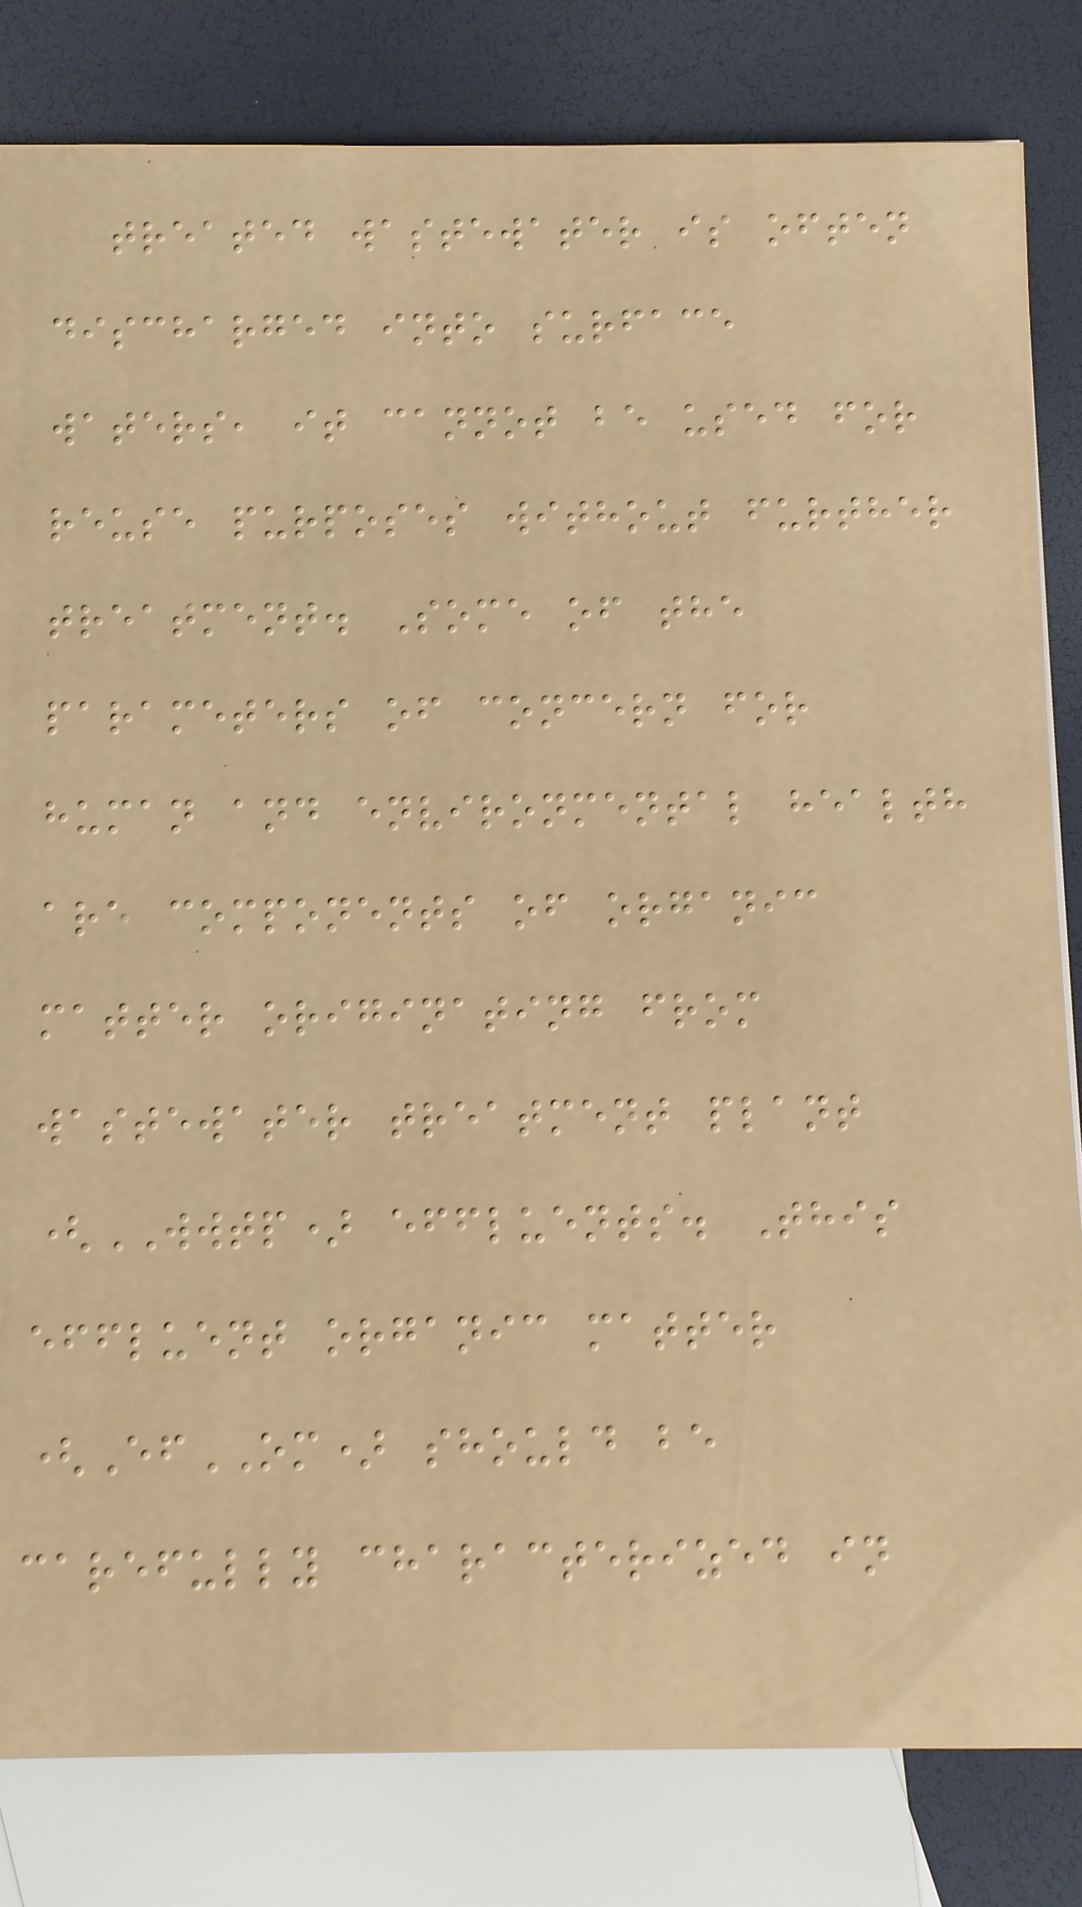treated wastewater is often
discharged into surface
waters, it cannot be used for
reuse purposes without further
treatment. Some of the
parameters of concern for
human and environmental health
are components of organic
matter originating from
wastewater treatment plant
(WWTP) effluents. This
effluent organic matter
(EfOM) should be
carefully characterized in
